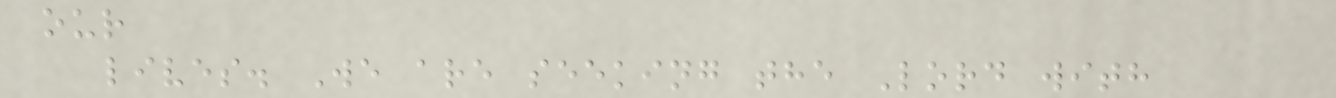our
lives. We are seeking the Lord with
